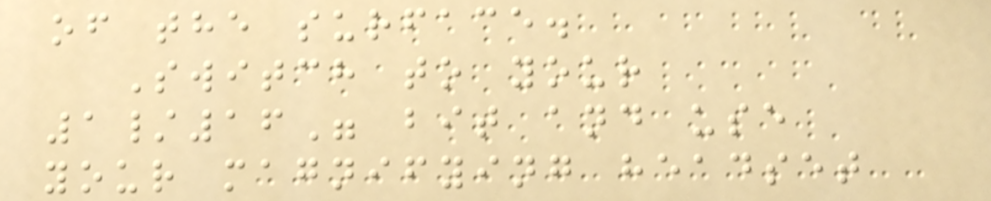of the surface.
Switch to your
1/16" bit and use
your magnifying headset
